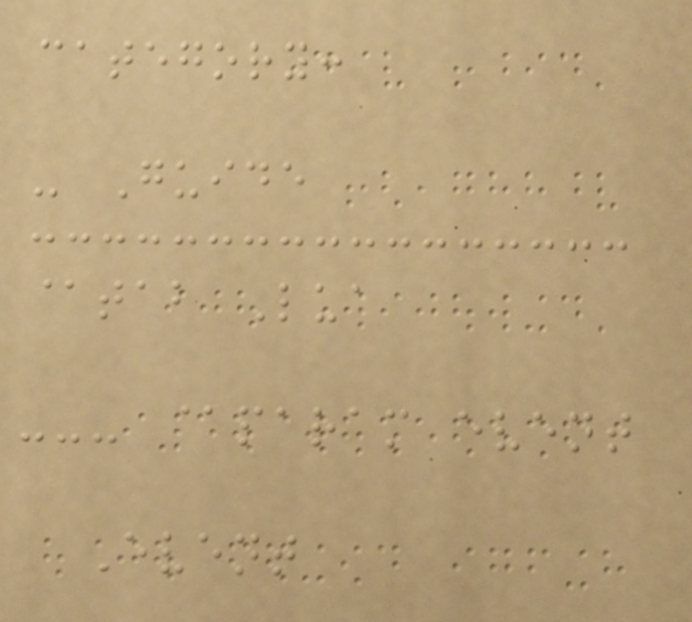category:
- Guide
@tab Lua
--- @param event
Event
